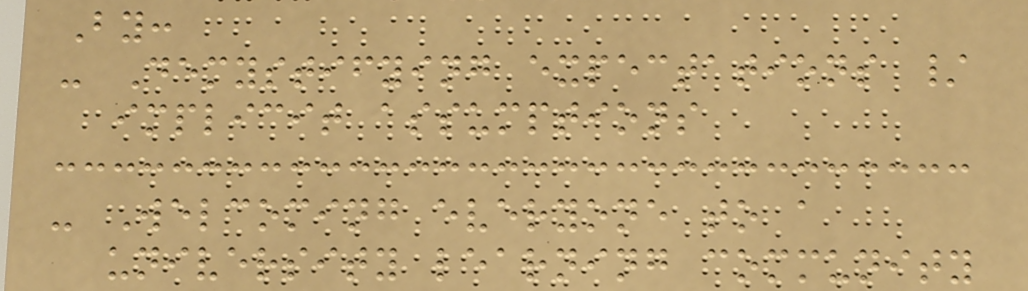By:
- Demystifying expectations /
implicit assumptions
- Welcoming everyone to a
university learning community
